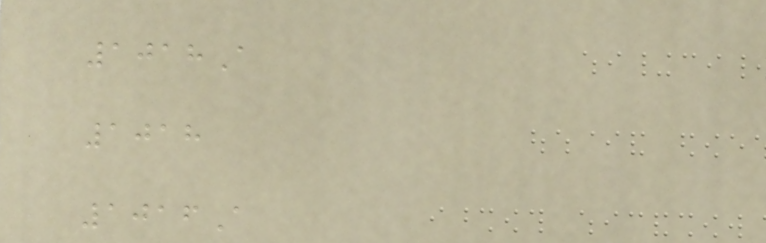1018A
1018
1016A
